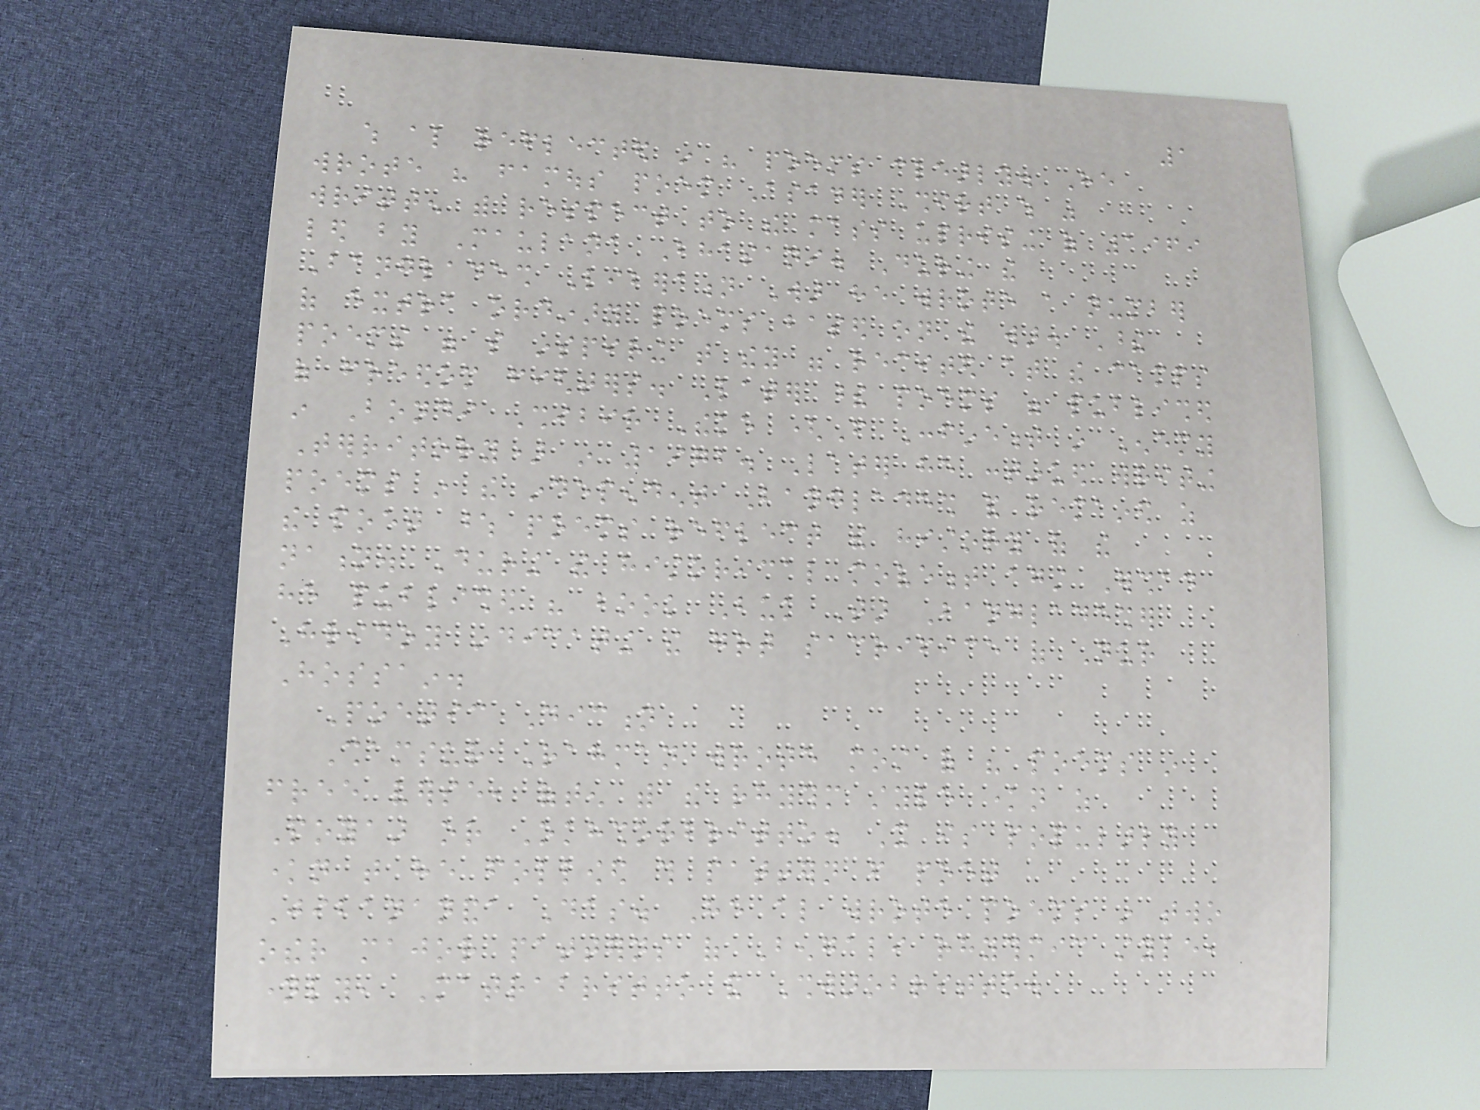1
which also reflected in his poems clearly. He
wrote his famous poem Asader Shirt which was
written with respect to the mass uprising of 1969
led by Maulana Bhasani. During the
Bangladesh Liberation War he wrote a number
of extra ordinary poems based on the war. These
poems were so inspiring that they were recited at the camps
of freedom fighters. Later these poems were published
in Bondi Shibir Theke (From Confinement in Enemy
Territory) in 1972. Later he continued writing
poems in the independent Bangladesh and remained as
the poet whose poems reflect the history of the
nation. During the historical movement against Ershad
he published his book Buk Tar Bangladesher
Hridoy indicating the great sacrifice of Nur
Hossain.
Poetic Diction
Shamsur Rahman wrote most of his poems in
free verse, often with the rhythm style known as
Poyaar or Okhshorbritto. It is popularly
known that he followed this pattern from poet
Jibanananda Das. He also wrote poems in two
other major patterns of Bengali rhythmic style,
namely, Matrabritto and Shwarobritto.
